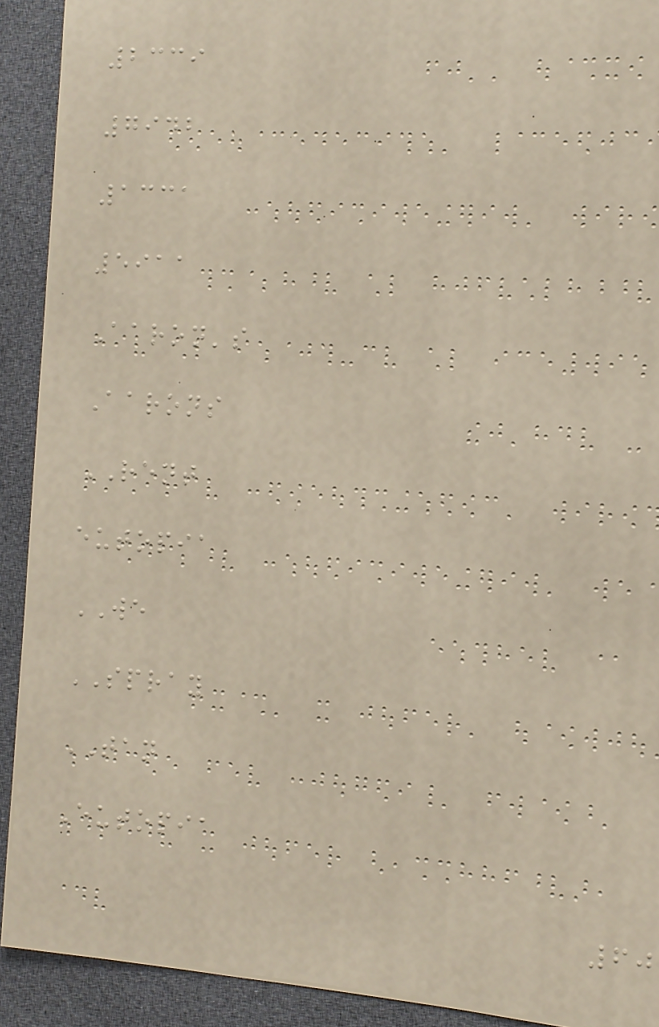2339
7942
1331
5911
Aaron's
Aarons
RENT
eutopia
WE
SPRAY
TAN
Eutopia
60
